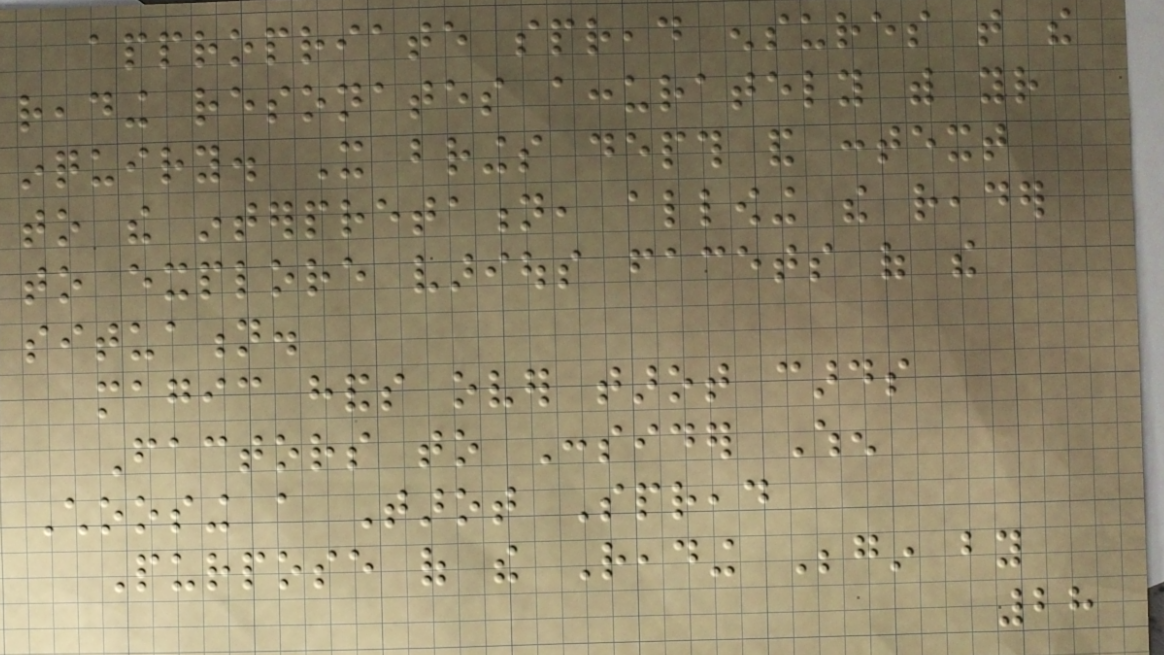appropriate spread ensures that the
reading resonates accurately with your
inquiry. It brings depth and context
to the interpretation, allowing the reader
to explore various facets of the
situation.
magic hands over tarot cards
Factors to Consider When
Choosing a Tarot Spread
Purpose of the Reading Begin by
28
